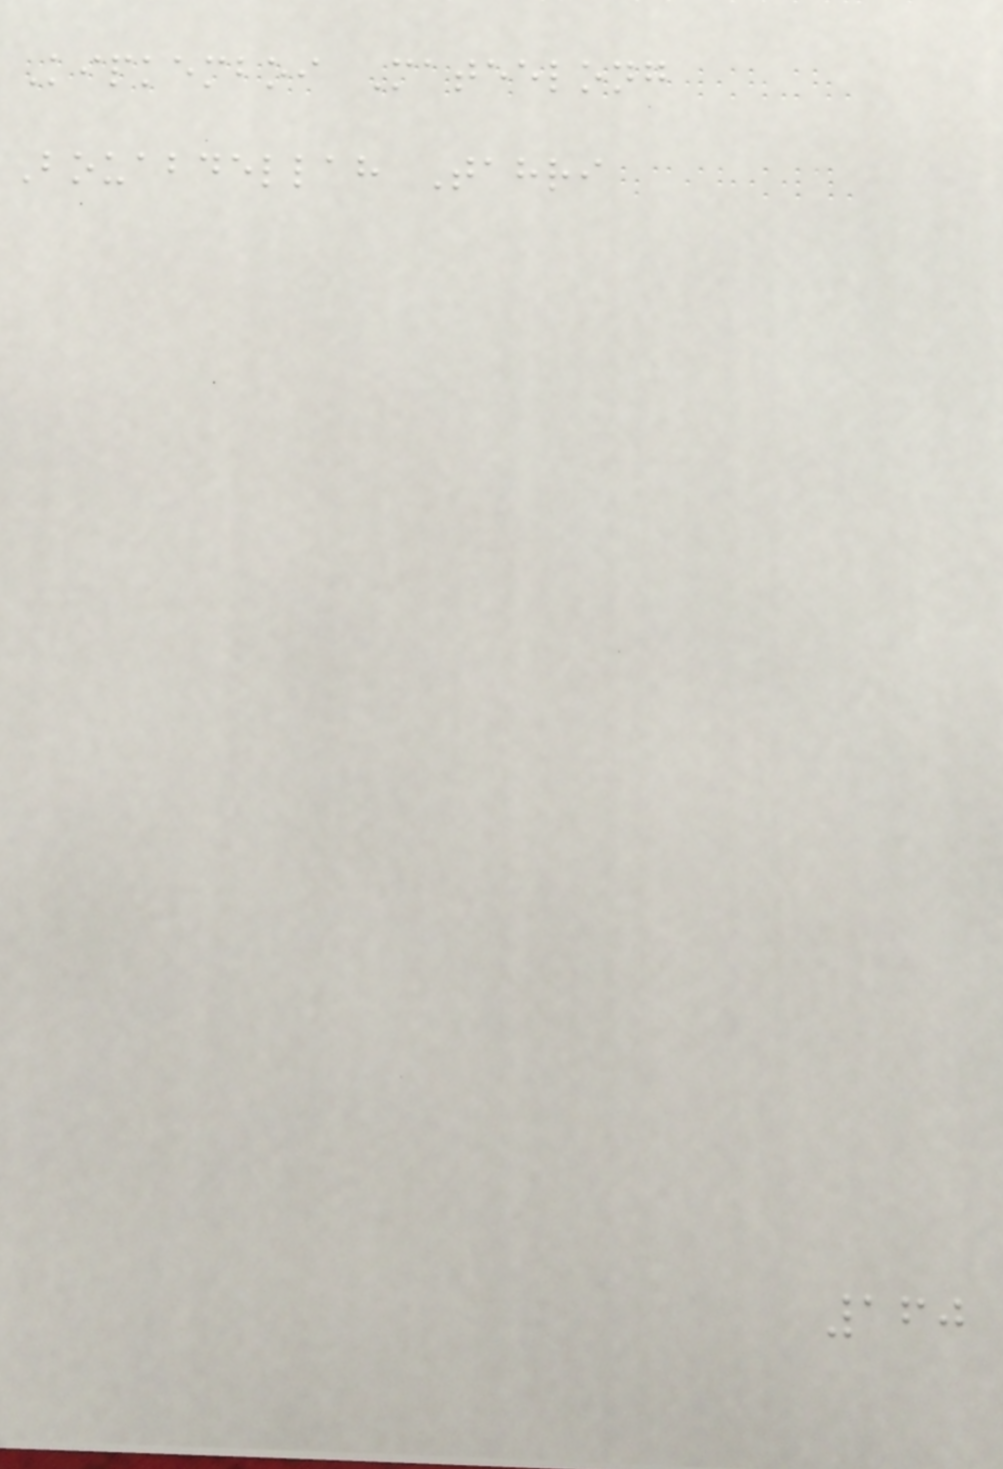Kipkemboi Mateelong
Bouabdellah Tahri
160
